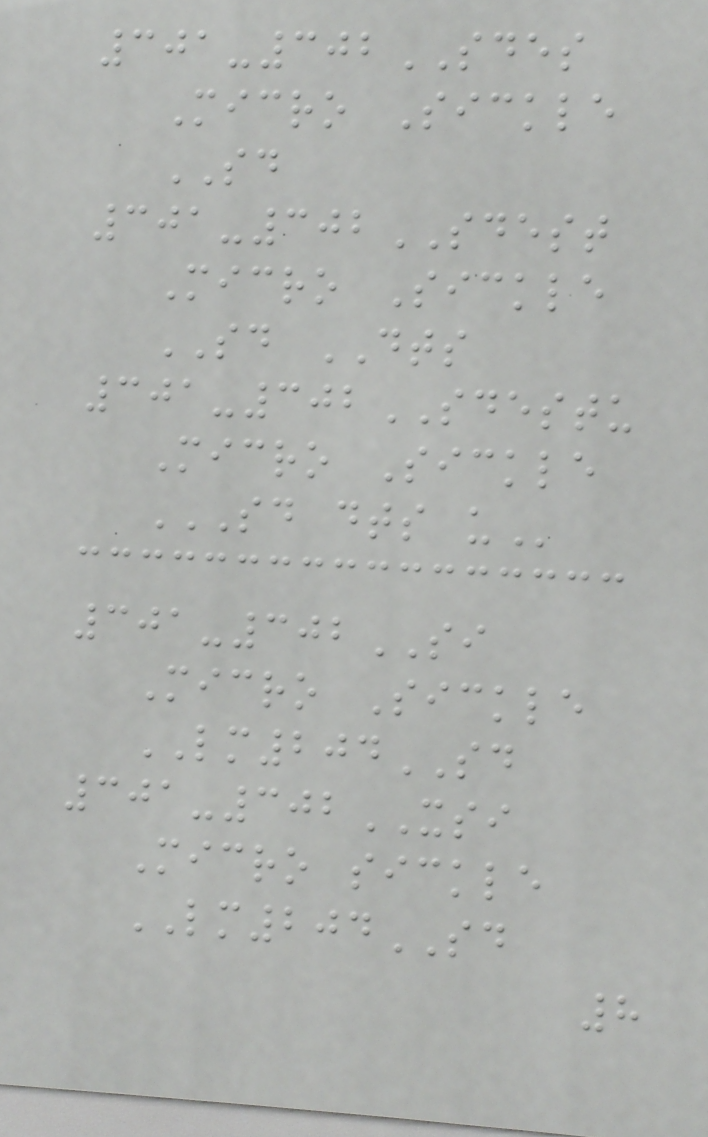301-302SDES
Micro Sickle
SD
301-302SDEST
Micro Sickle
SD DTS
301-302SDESTU
Micro Sickle
SD DTS U
301-302SI
Micro Sickle
LM204SD
301-302XSI
Micro sickle
LM204SD
8
